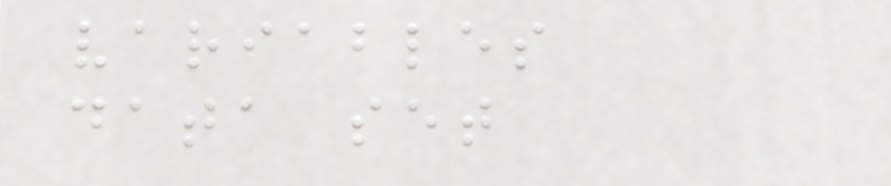variables
data set
